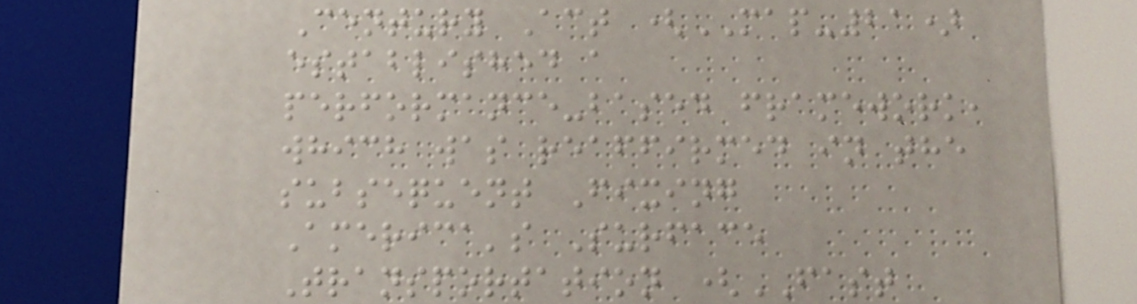Century Act (MAP-21)
established a
performance-based framework,
which was reaffirmed in the
subsequent Fixing
America's Surface
Transportation (FAST
